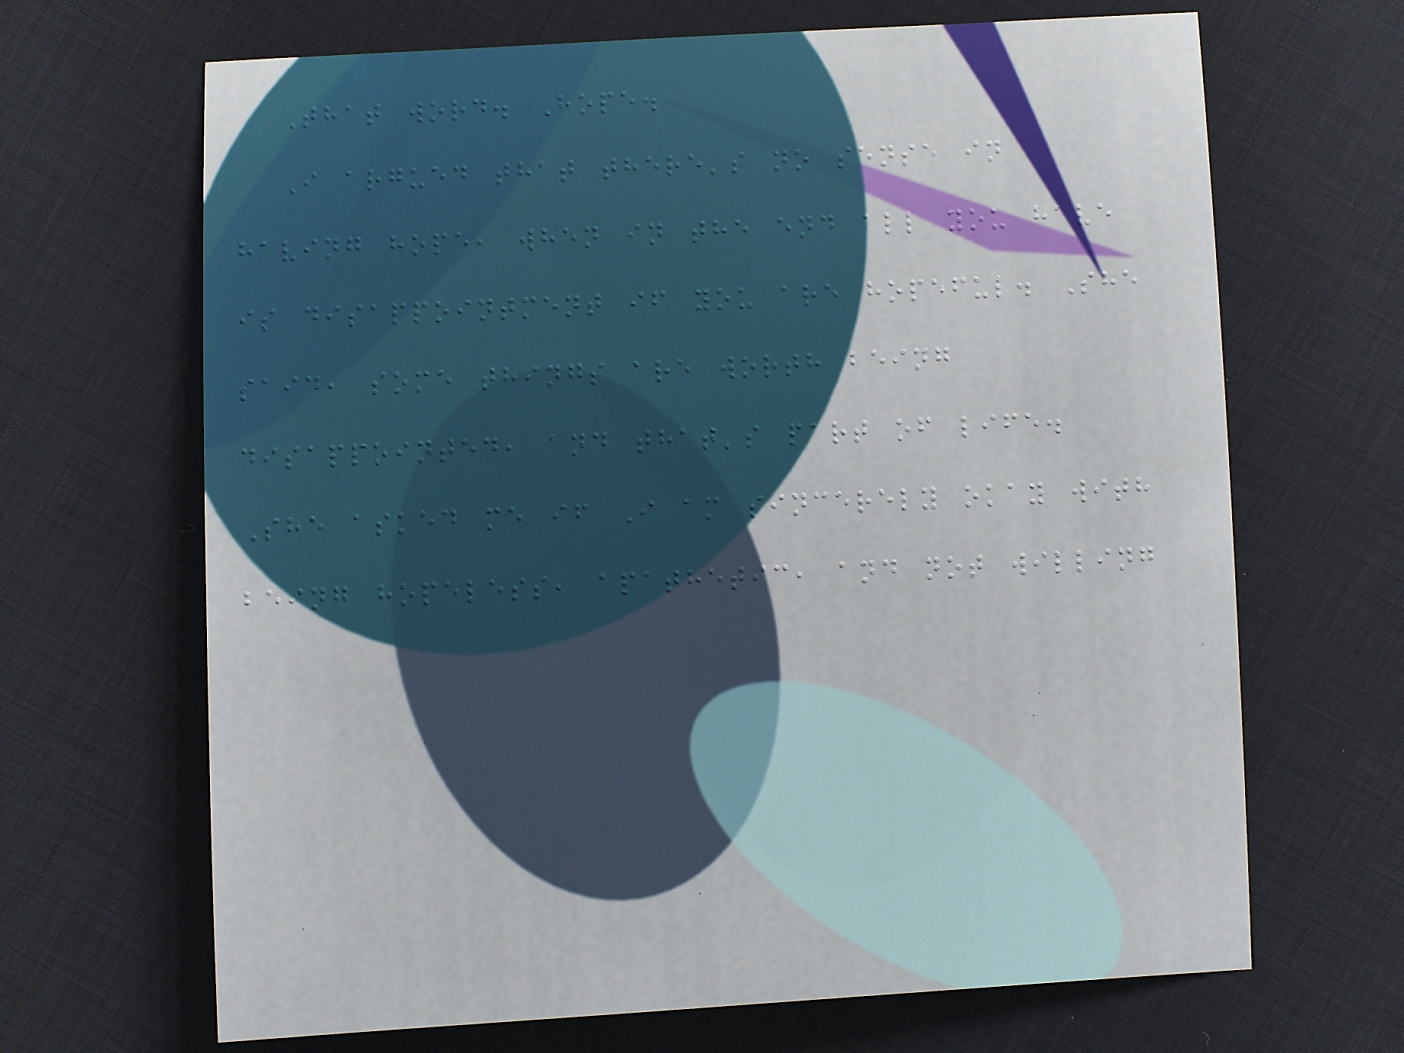That word. Hope.
I argued that there's no sense in
having hope, when in the end all you have
is disappointment if you are hopeful. She
said, some things are worth being
disappointed, and that's part of life.
She asked me if I am sincerely okay with
being hopeless, apathetic, and not willing
